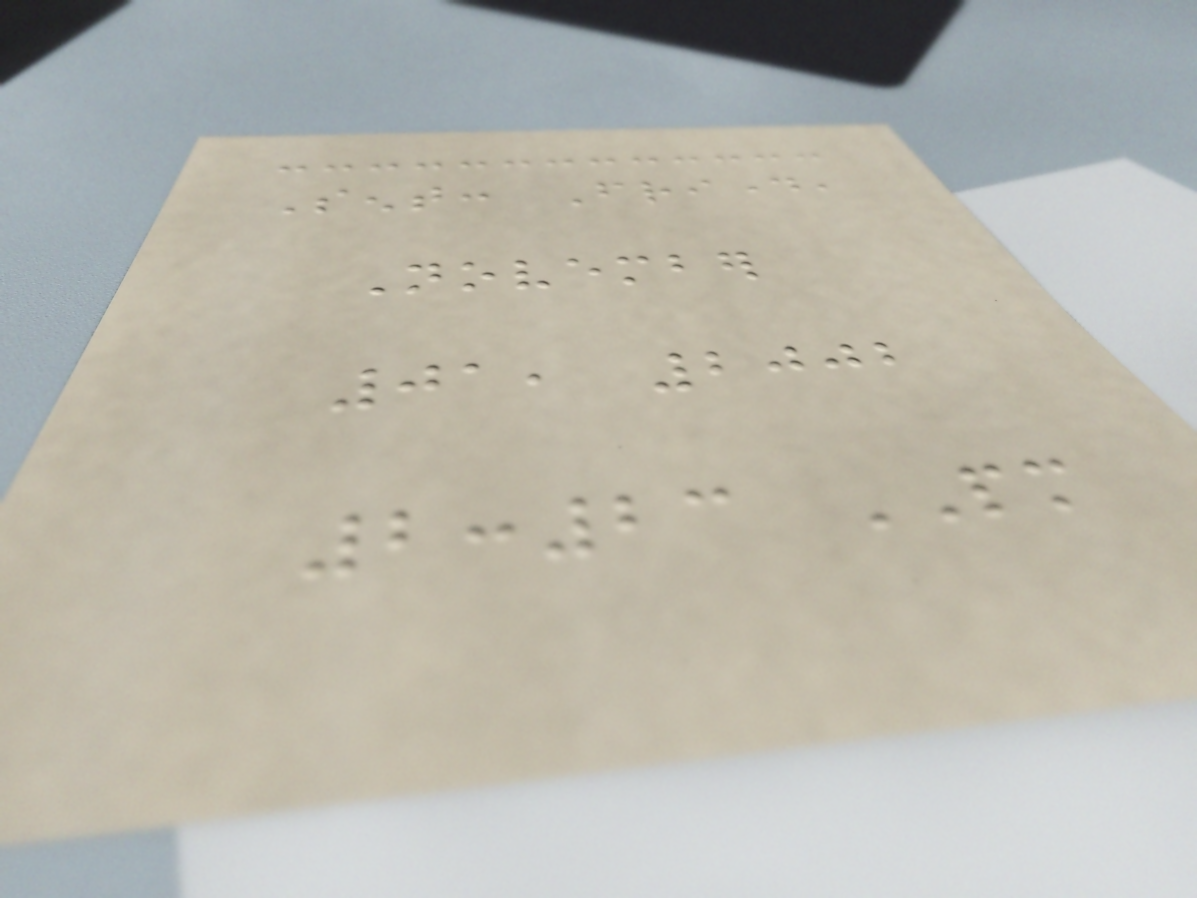Sent: Friday,
November
01, 2002
2:23 PM
